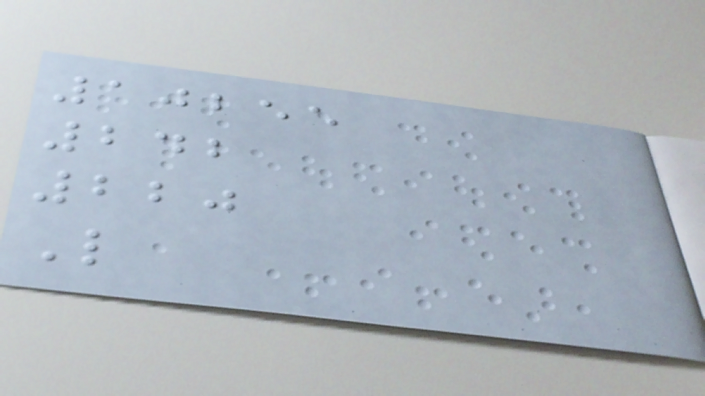10255
242
220
L
